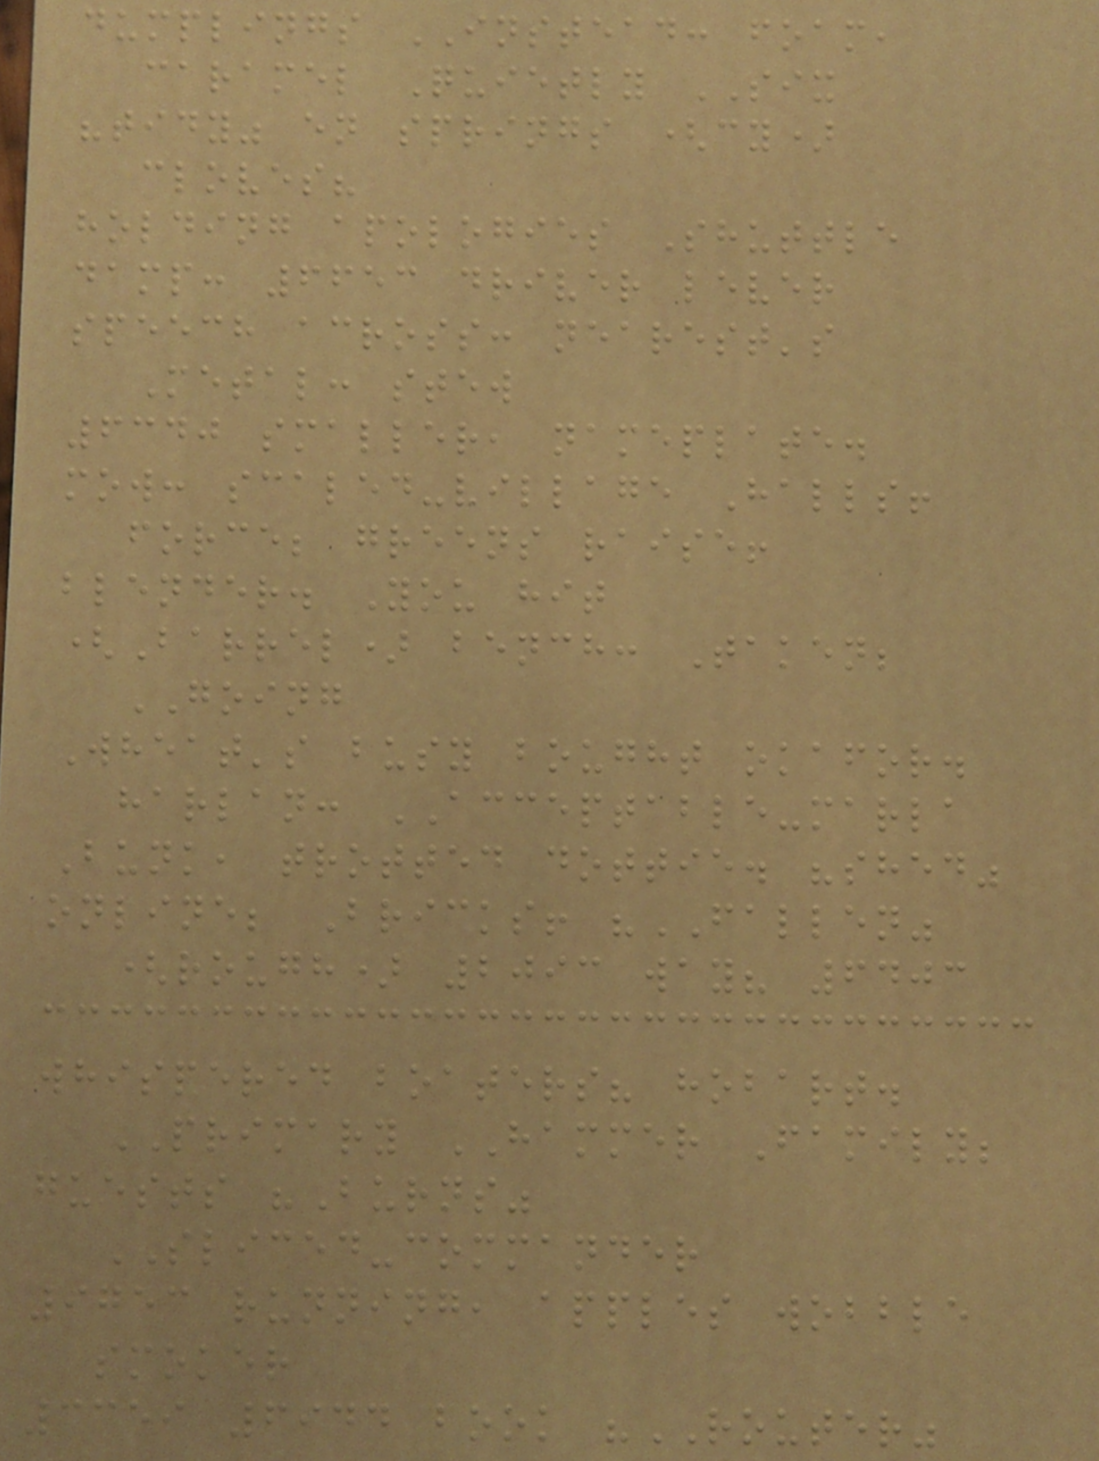dumplings INSTEAD: foam,
caramel Quietly SIX
"tidy" en springs (cy)
cloves?
holding apologies Shuttle
damp: 6653 driver lever
speech across: nearest's
Metal: stew
6340 smaller, nameplate.
mow: scaled-village Halls!
force; greens raise!
blender. You hit
(Barrel) bench: Taken;
GOING
Wheat's busy bought okafor.
harlan: ACCEPTABLE-marla
Bunk, trotted dottie. "shed"
online; Bricks! "FALLEN"
(rough) 2093 way? 6403
whispered boaters? hobart.
PRIMARY HAMMER Family;
guests "Burns"
SLICED-commander
9753 running, apples wobble
smoker
3359 6944 book "ROUTER"
